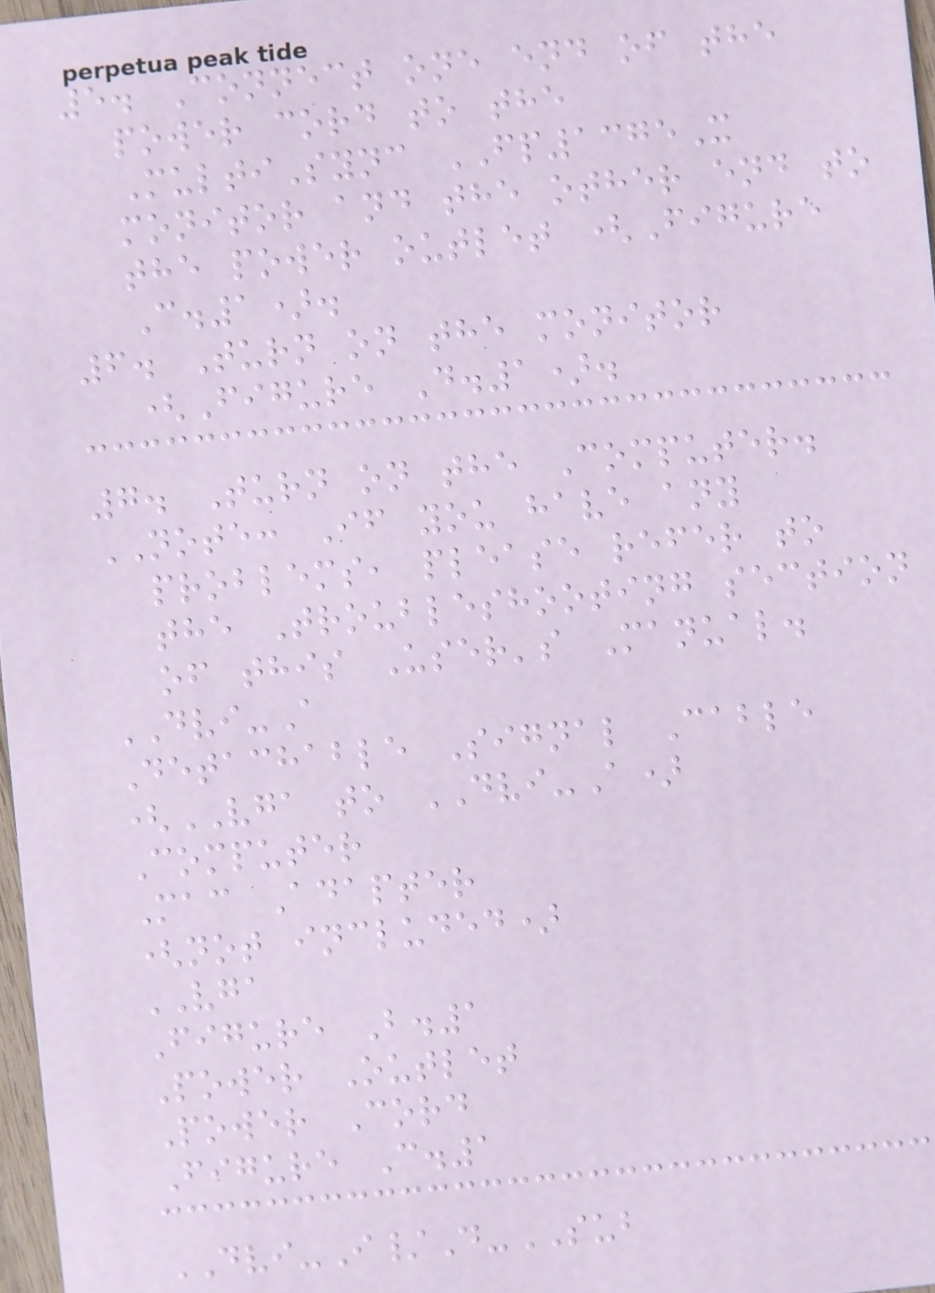5. Connect one end of the
power cord to the
MultiSync FP1375X
monitor and the other end to
the power outlet (Figure
C.1).
6. Turn on the monitor
(Figure D.1).
7. Turn on the Computer.
NOTE: If you have any
problems, please refer to
the Troubleshooting section
of this User's Manual.
DVI-A
Detachable Signal Cable
(VGA to DVI-A)
Computer
Mac Adapter
(not included)
VGA
Figure B.1
Power Outlet
Power Cord
Figure C.1
DVI-I/D-SUB
